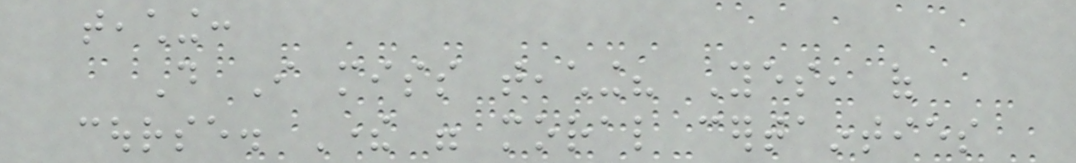teaching:
Do I miss teaching? Yes, of
course. There were moral certainties
